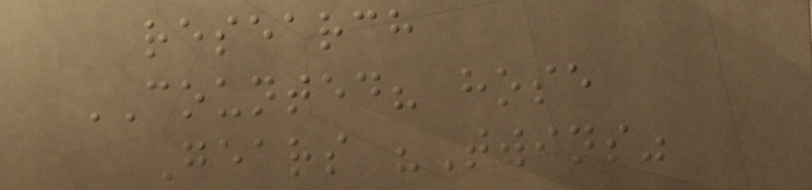research
COUNTED? hose
Gears "Twins"
